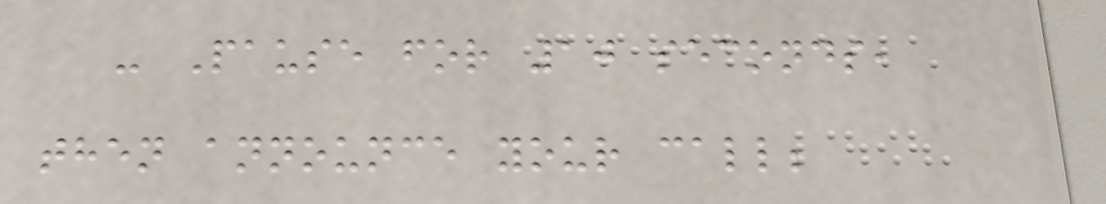- Pause for 10 seconds,
then announce your call;
